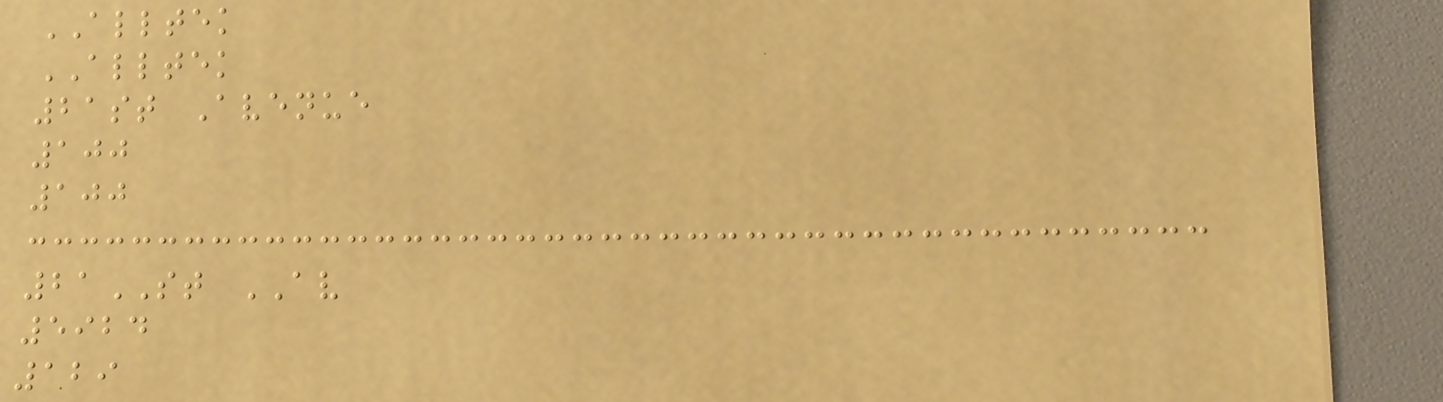ALLTEK
ALLTEK
21st Avenue
100
100
21ST AV
5924
129
